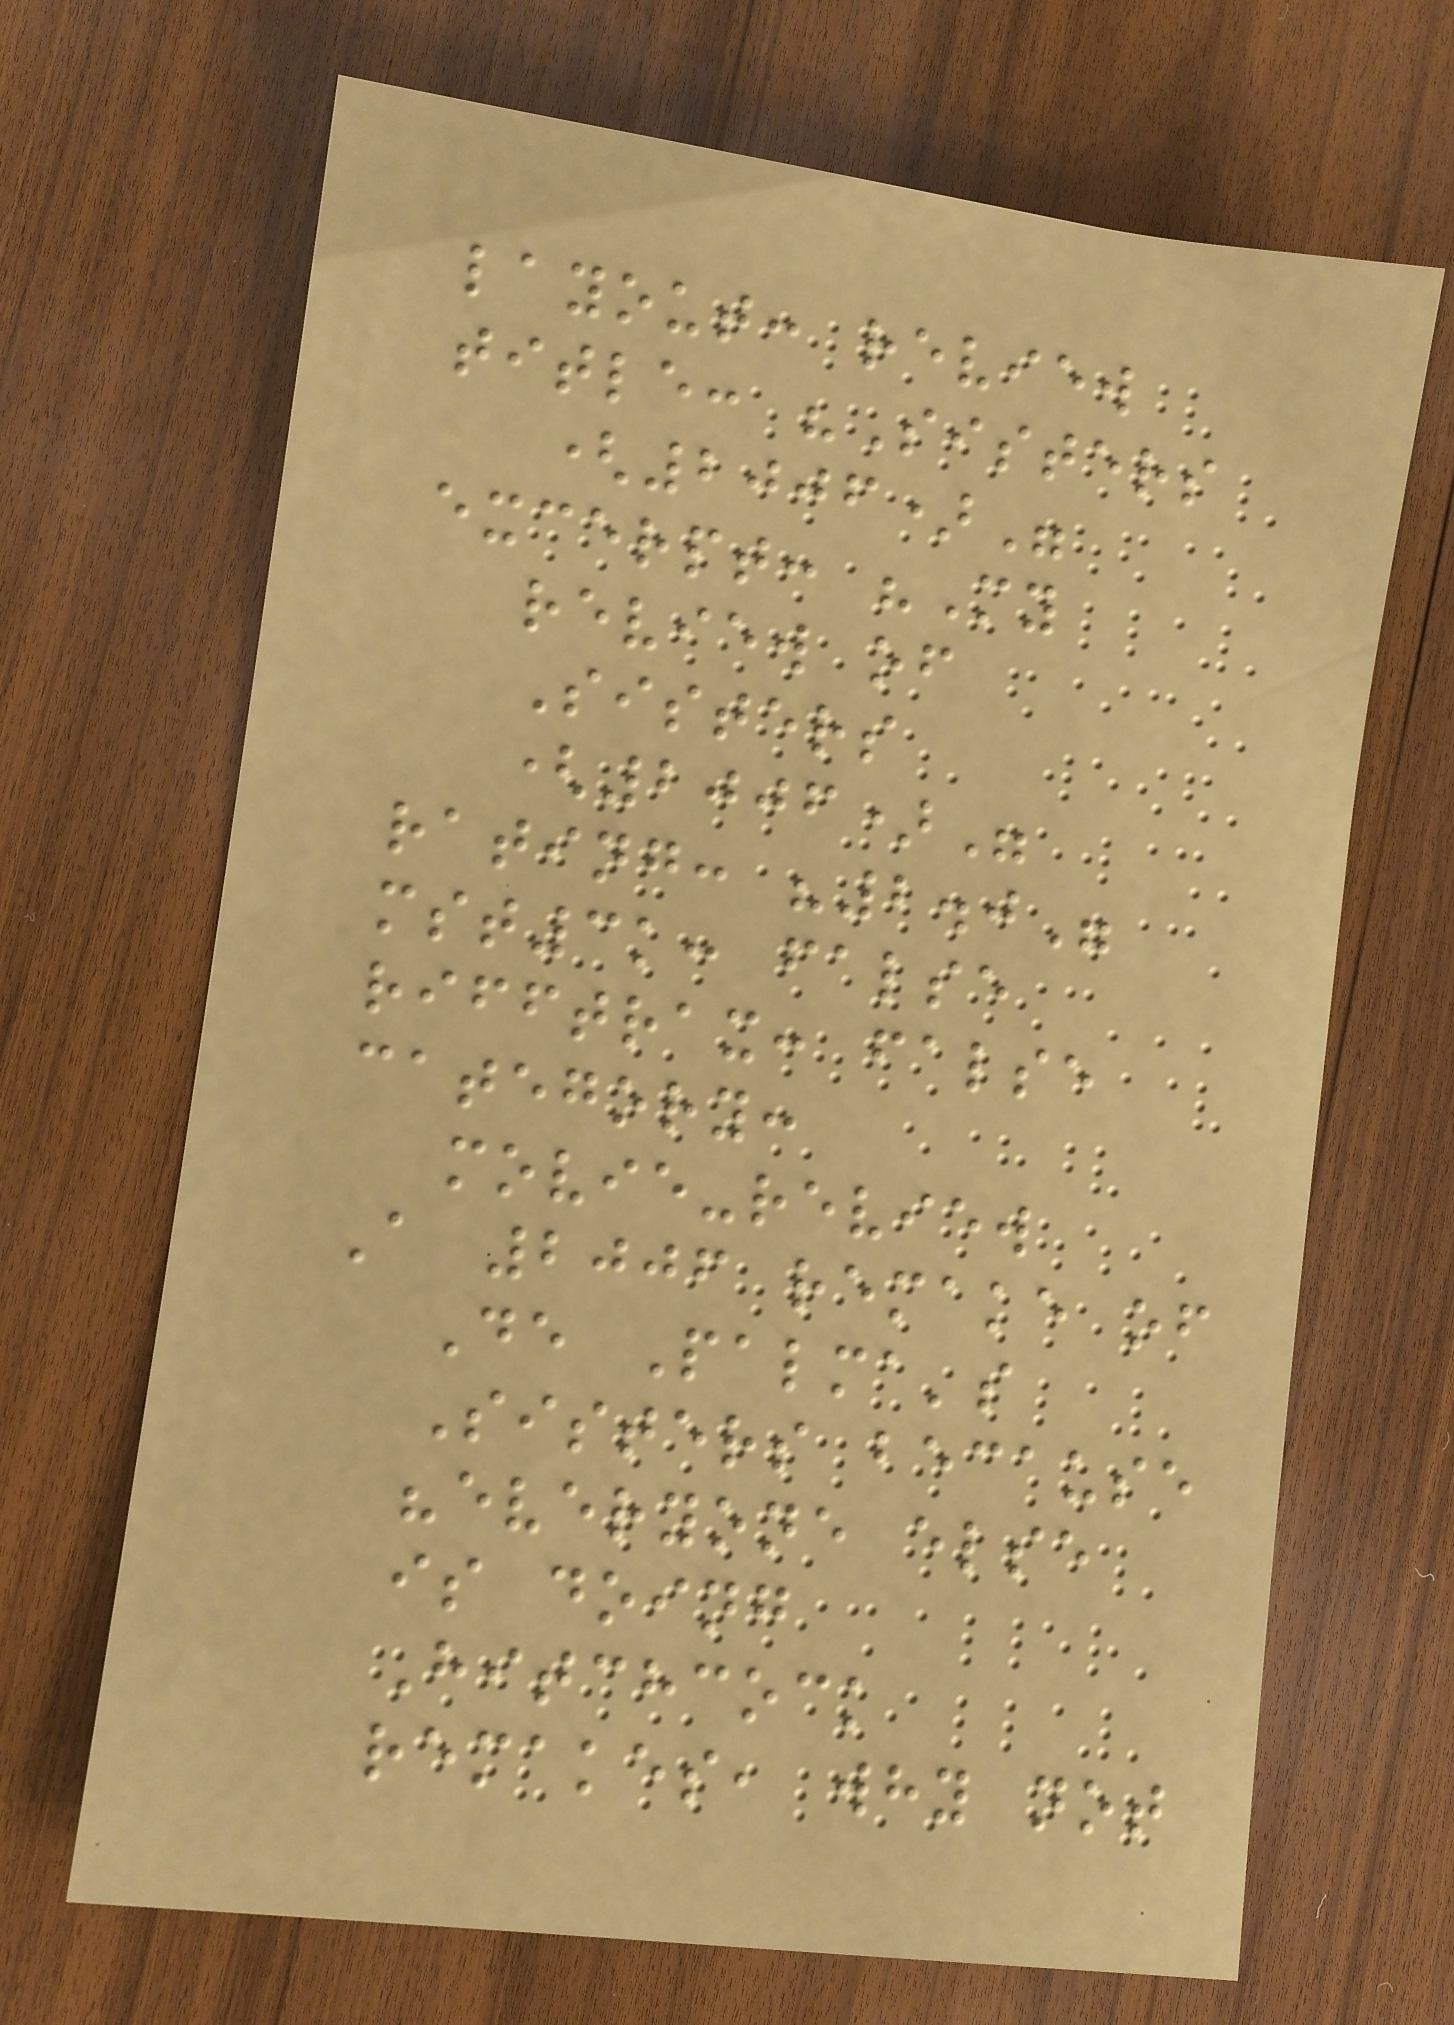layout: review
title: "Sisters
(2006)"
excerpt: "My
review of
Sisters
(2006)"
rating: "2.0"
mst3k: false
rifftrax: false
category:
movie-review
A 2006 remake of
De Palma's
Sisters because
"everyone else
is doing
Hitchcock
remakes, why not
